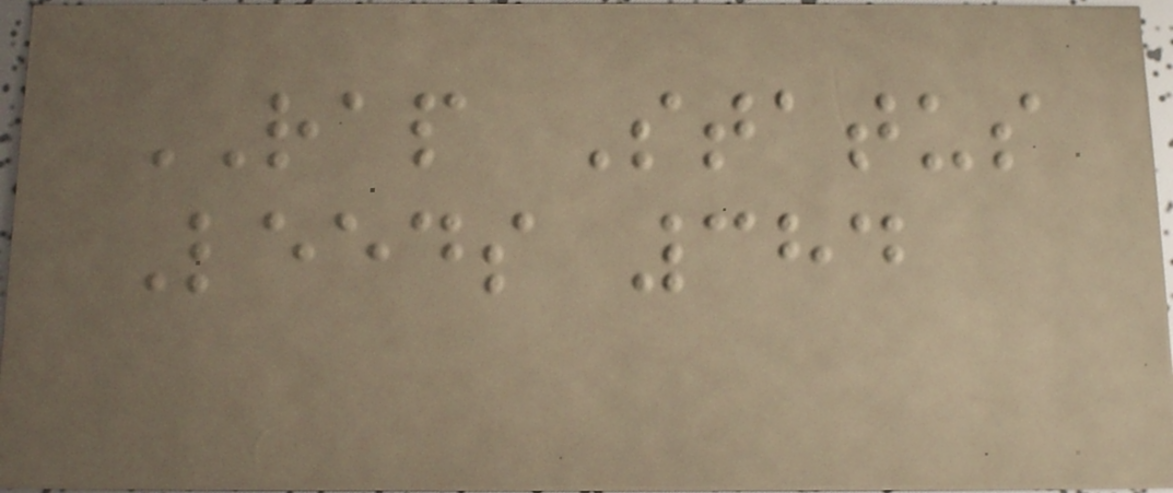RAP Status
Leeds 384
